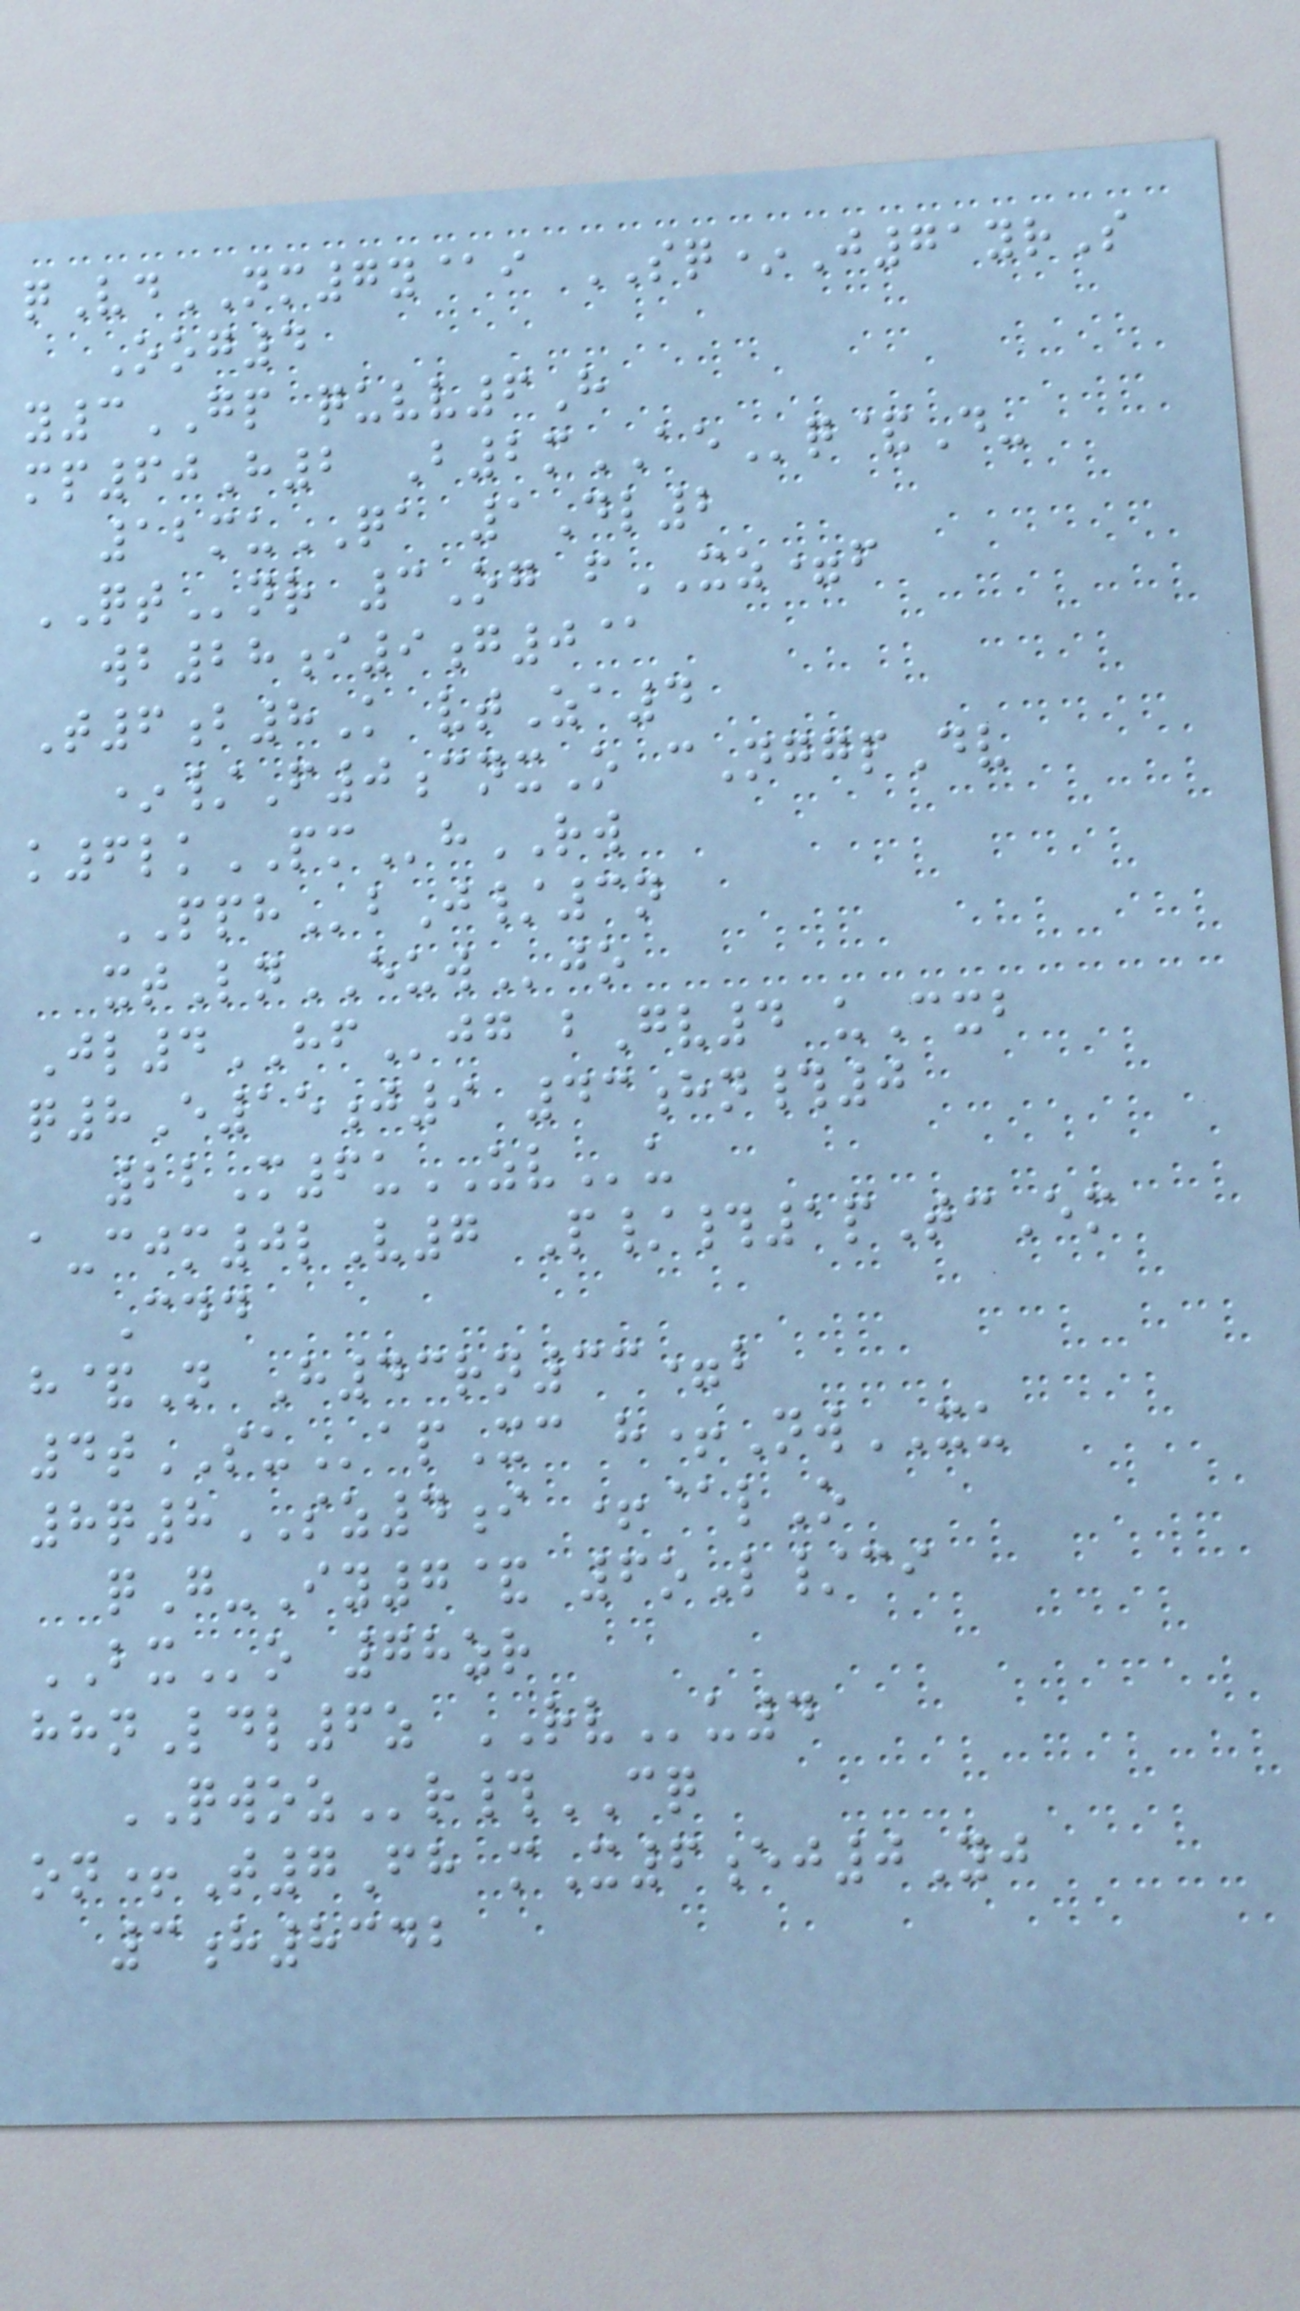qVdNM7y@i SQ*J71yrS
Oog4
y3GP quvv6H
mp60H2 B2mAEq&D-
12muQA 1Dl2
QTnr 3Og fXZ=f
wb28i9g0@
T6b8K vtZa4
*/F0cnxO cNggpDv
k6lkPMhRW
PPHbJ/3n
xtLnEUWjo
Jl4HFjg bGv4 uCxb
q8E15j9 43hn#0
22M6uZVu
a-cjm0lV7 P/#1pTcEm
Cdd
h&N H43rn33=b
4tSUapXc h+NwXU
8q8SZ4i +@lO
qG-Iy7& 6oL/ci
BXo 78zr
hhnLdl6z RVu4
QWOZr#CQ
on+T7Fh mX6ej0Yj
3h8342
